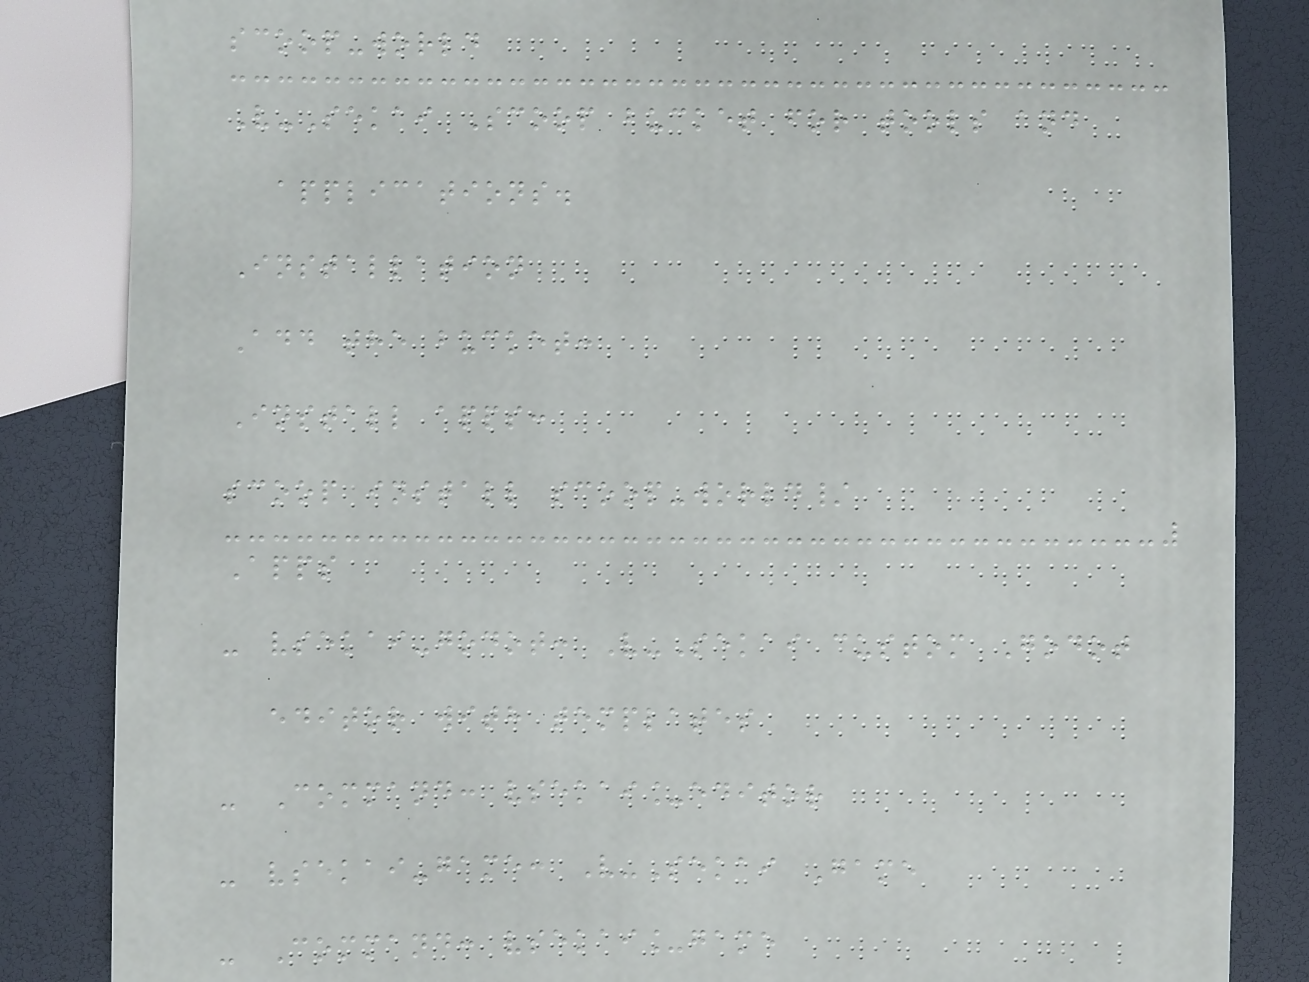scoop-world
V-Sekai Scoop bucket for tools and
applications.
Installation
Add the bucket:
Install apps:
scoop install scoop-world/
Apps
- vsekai-godot: V-Sekai custom Godot
editor with templates
- Command: vsekai_editor
- vsekai-game: V-Sekai Game
- Command: vsekai_game
